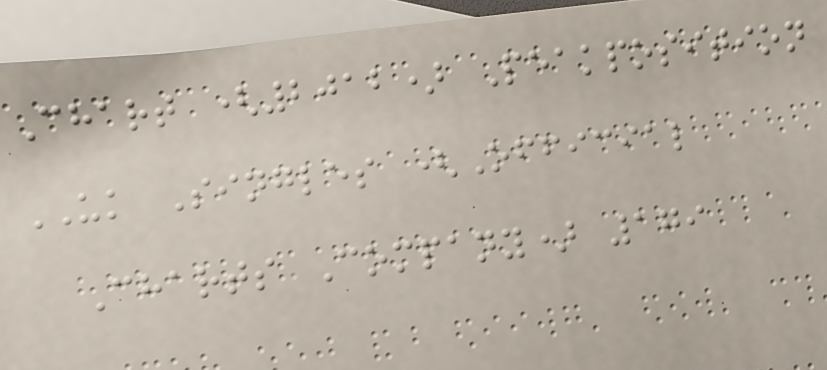Chart (2012) Peakposition
UK Singles (Official
Charts Company) 179
